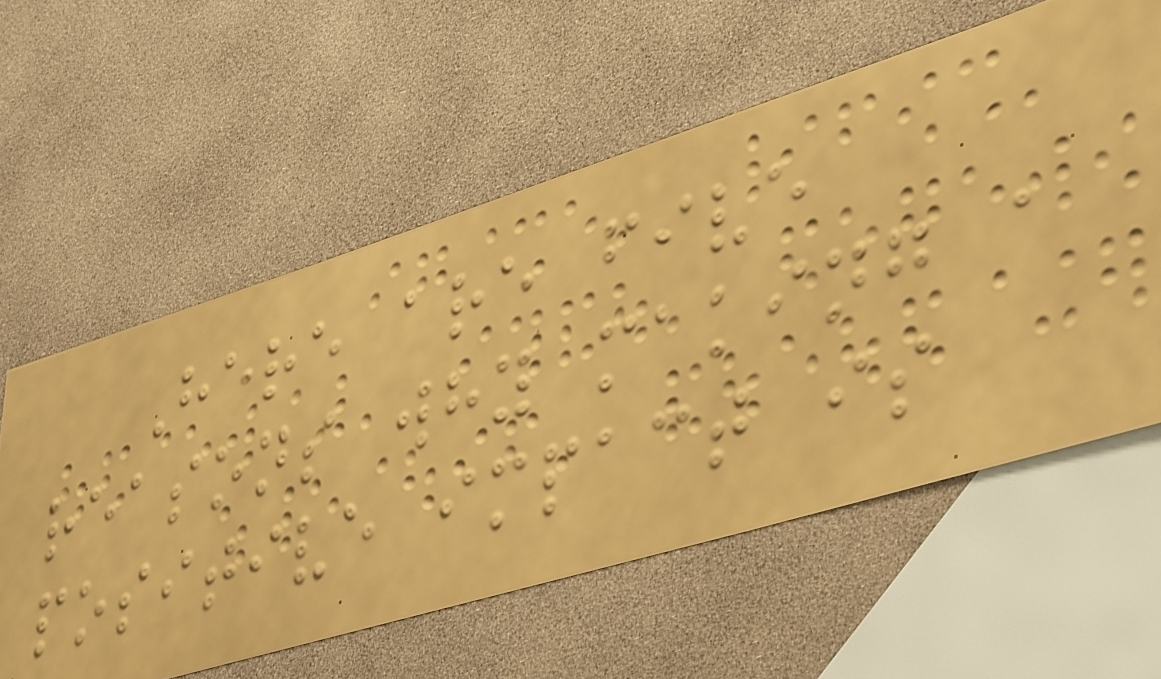Here are five
reasons why making a
positive impact is
